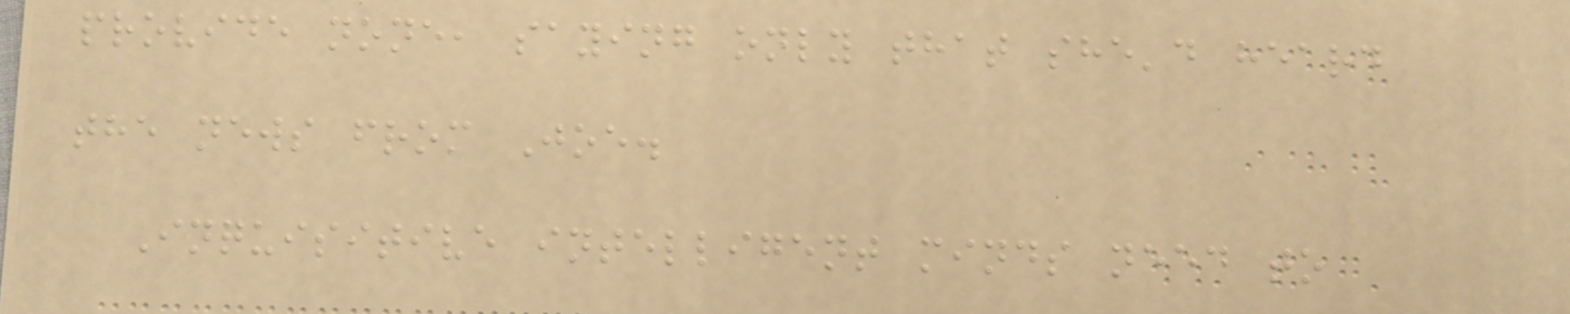provide none, saying only that she'd heard
the news from Joe.
Inquisitive intelligent minds need to
